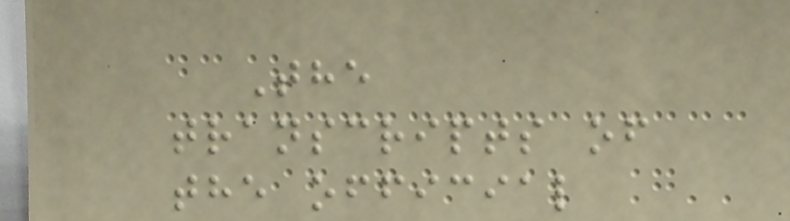The
transcripts of
the official
